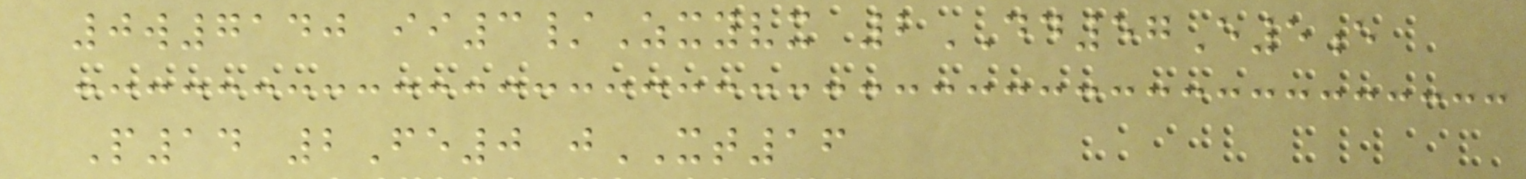0w7140 ii3/Zxyvx 2DD57E5e
P14 2Fe0 jXT16
